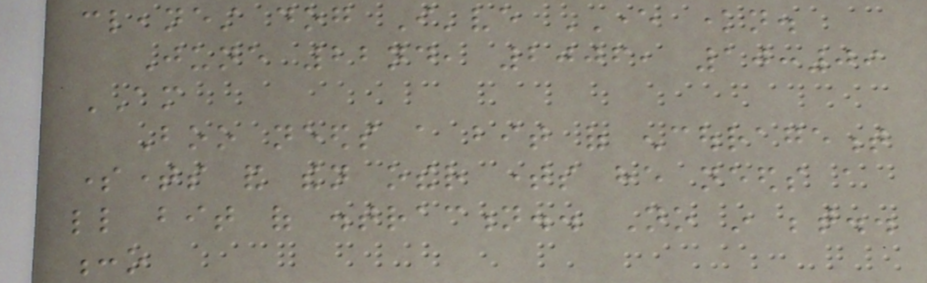cleanest dog I've EVER known.
June 22nd, 2006, 10:09
AM
Boo needs a bit of encouragement
sometimes and then other times he needs a
little bit of distraction.. No in between..
:o
